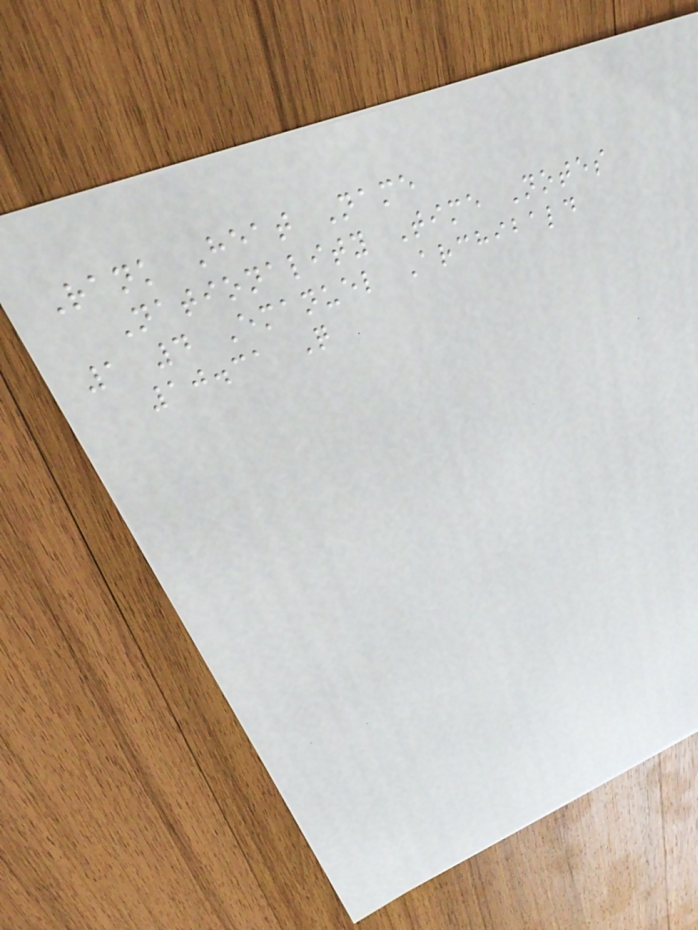Rank Heat Name
Nationality Time Notes
1 4 Emanuel Archibald
10.31 Q
